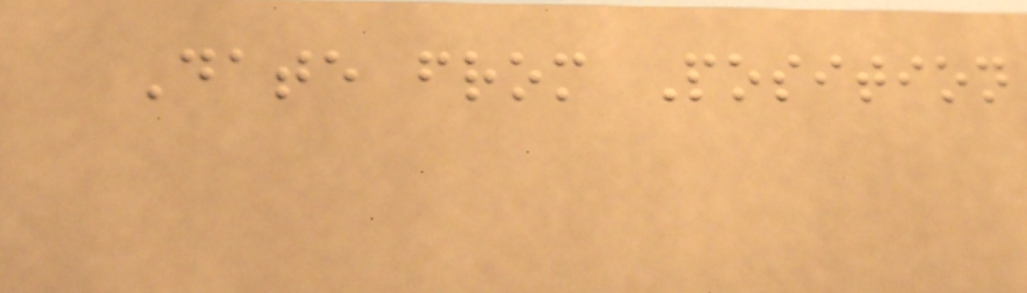Date from Position
